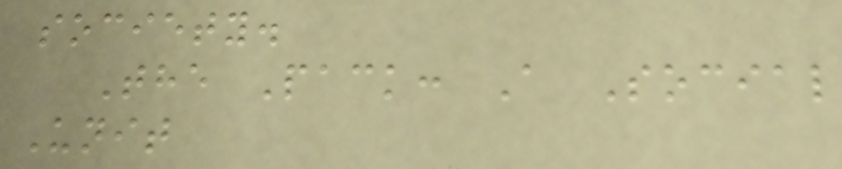society.
The Pack: A Social
Unit
